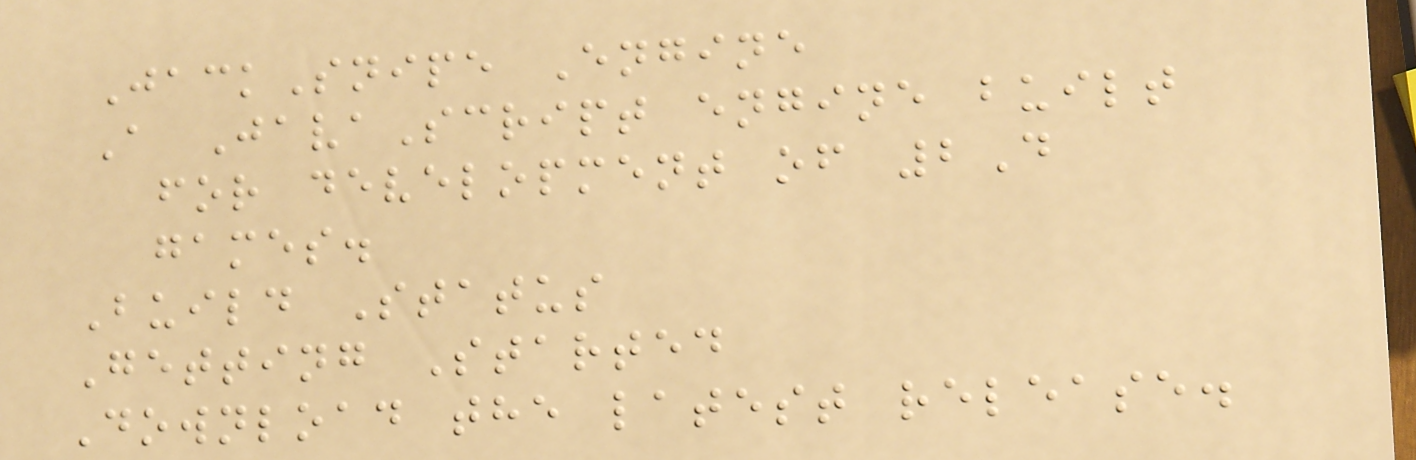JackSnipe Engine
A JavaScript engine built
for development of 2D
games.
Build Status
Getting Started
Download the latest release.
